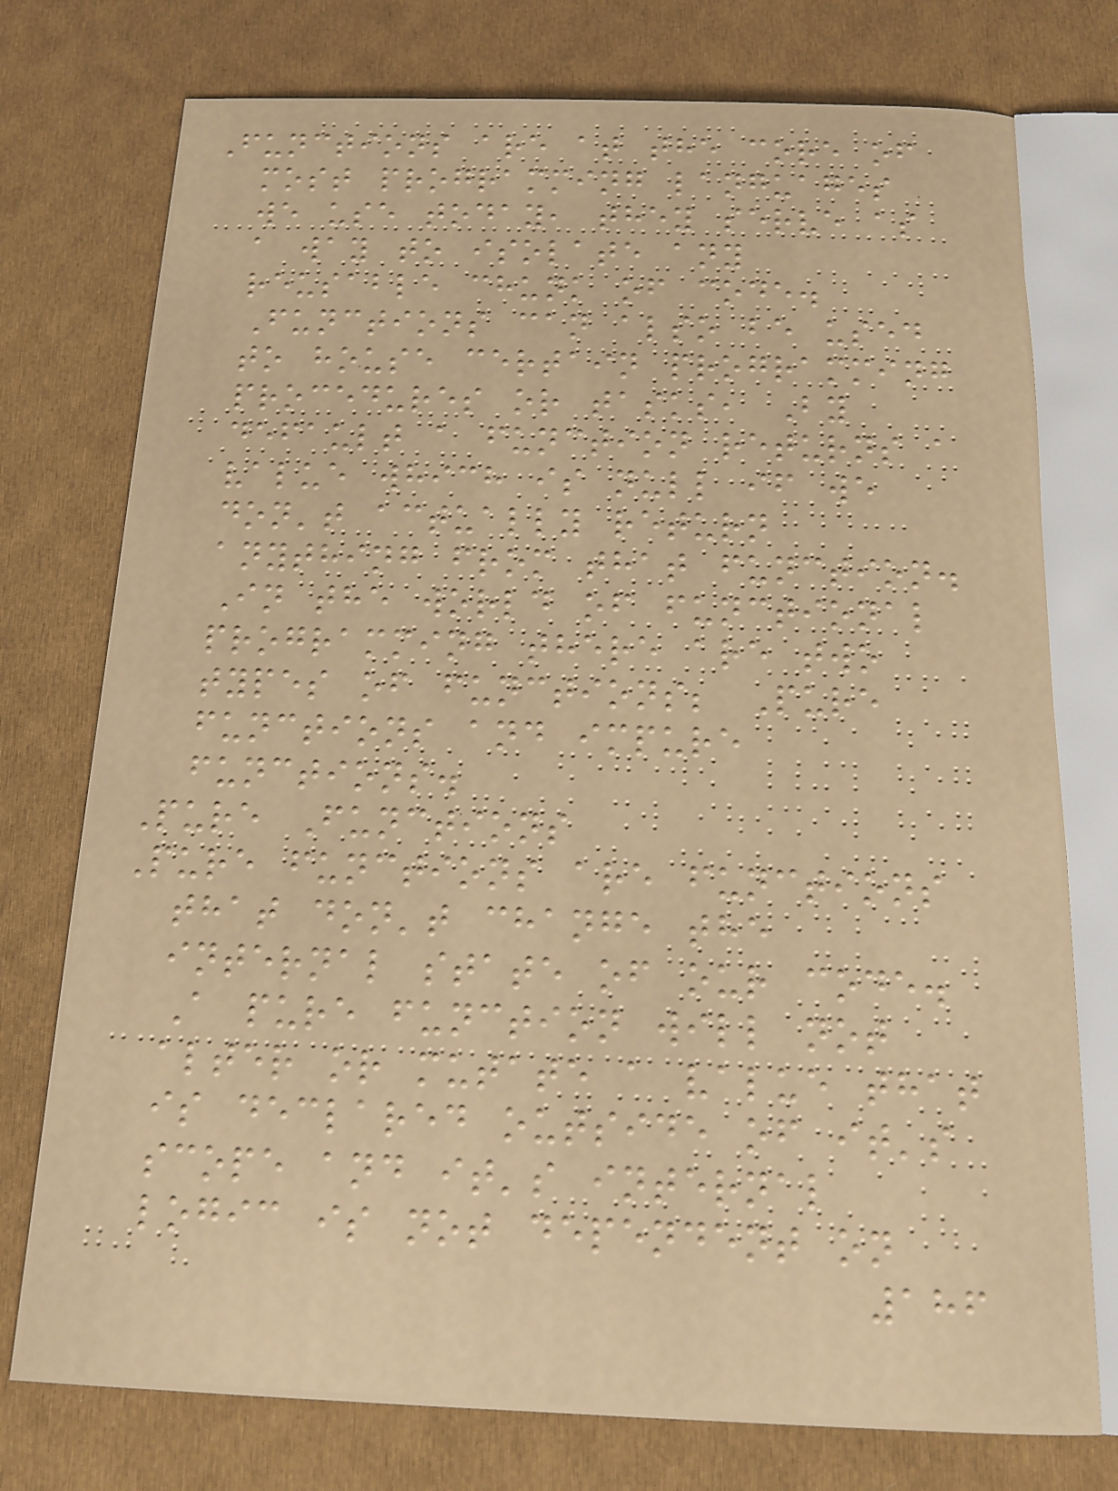Functions are at the core of
most programming languages
we use today, they serve as
a way to isolate any
reusable chunk of code.
Functions can also be used
to house certain programming
procedures or tasks, By
default a function returns a
value which is null if we
don't actually return
anything from that function.
In the world of functional
programming there are two
types of functions; Pure
functions and impure
functions.
Pure Functions
Pure functions are functions
that don't change the
internal state of our code.
A pure function will not
alter or mutate a value that
is declared outside of it's
scope and it's internal
logic is not dependent on
186
